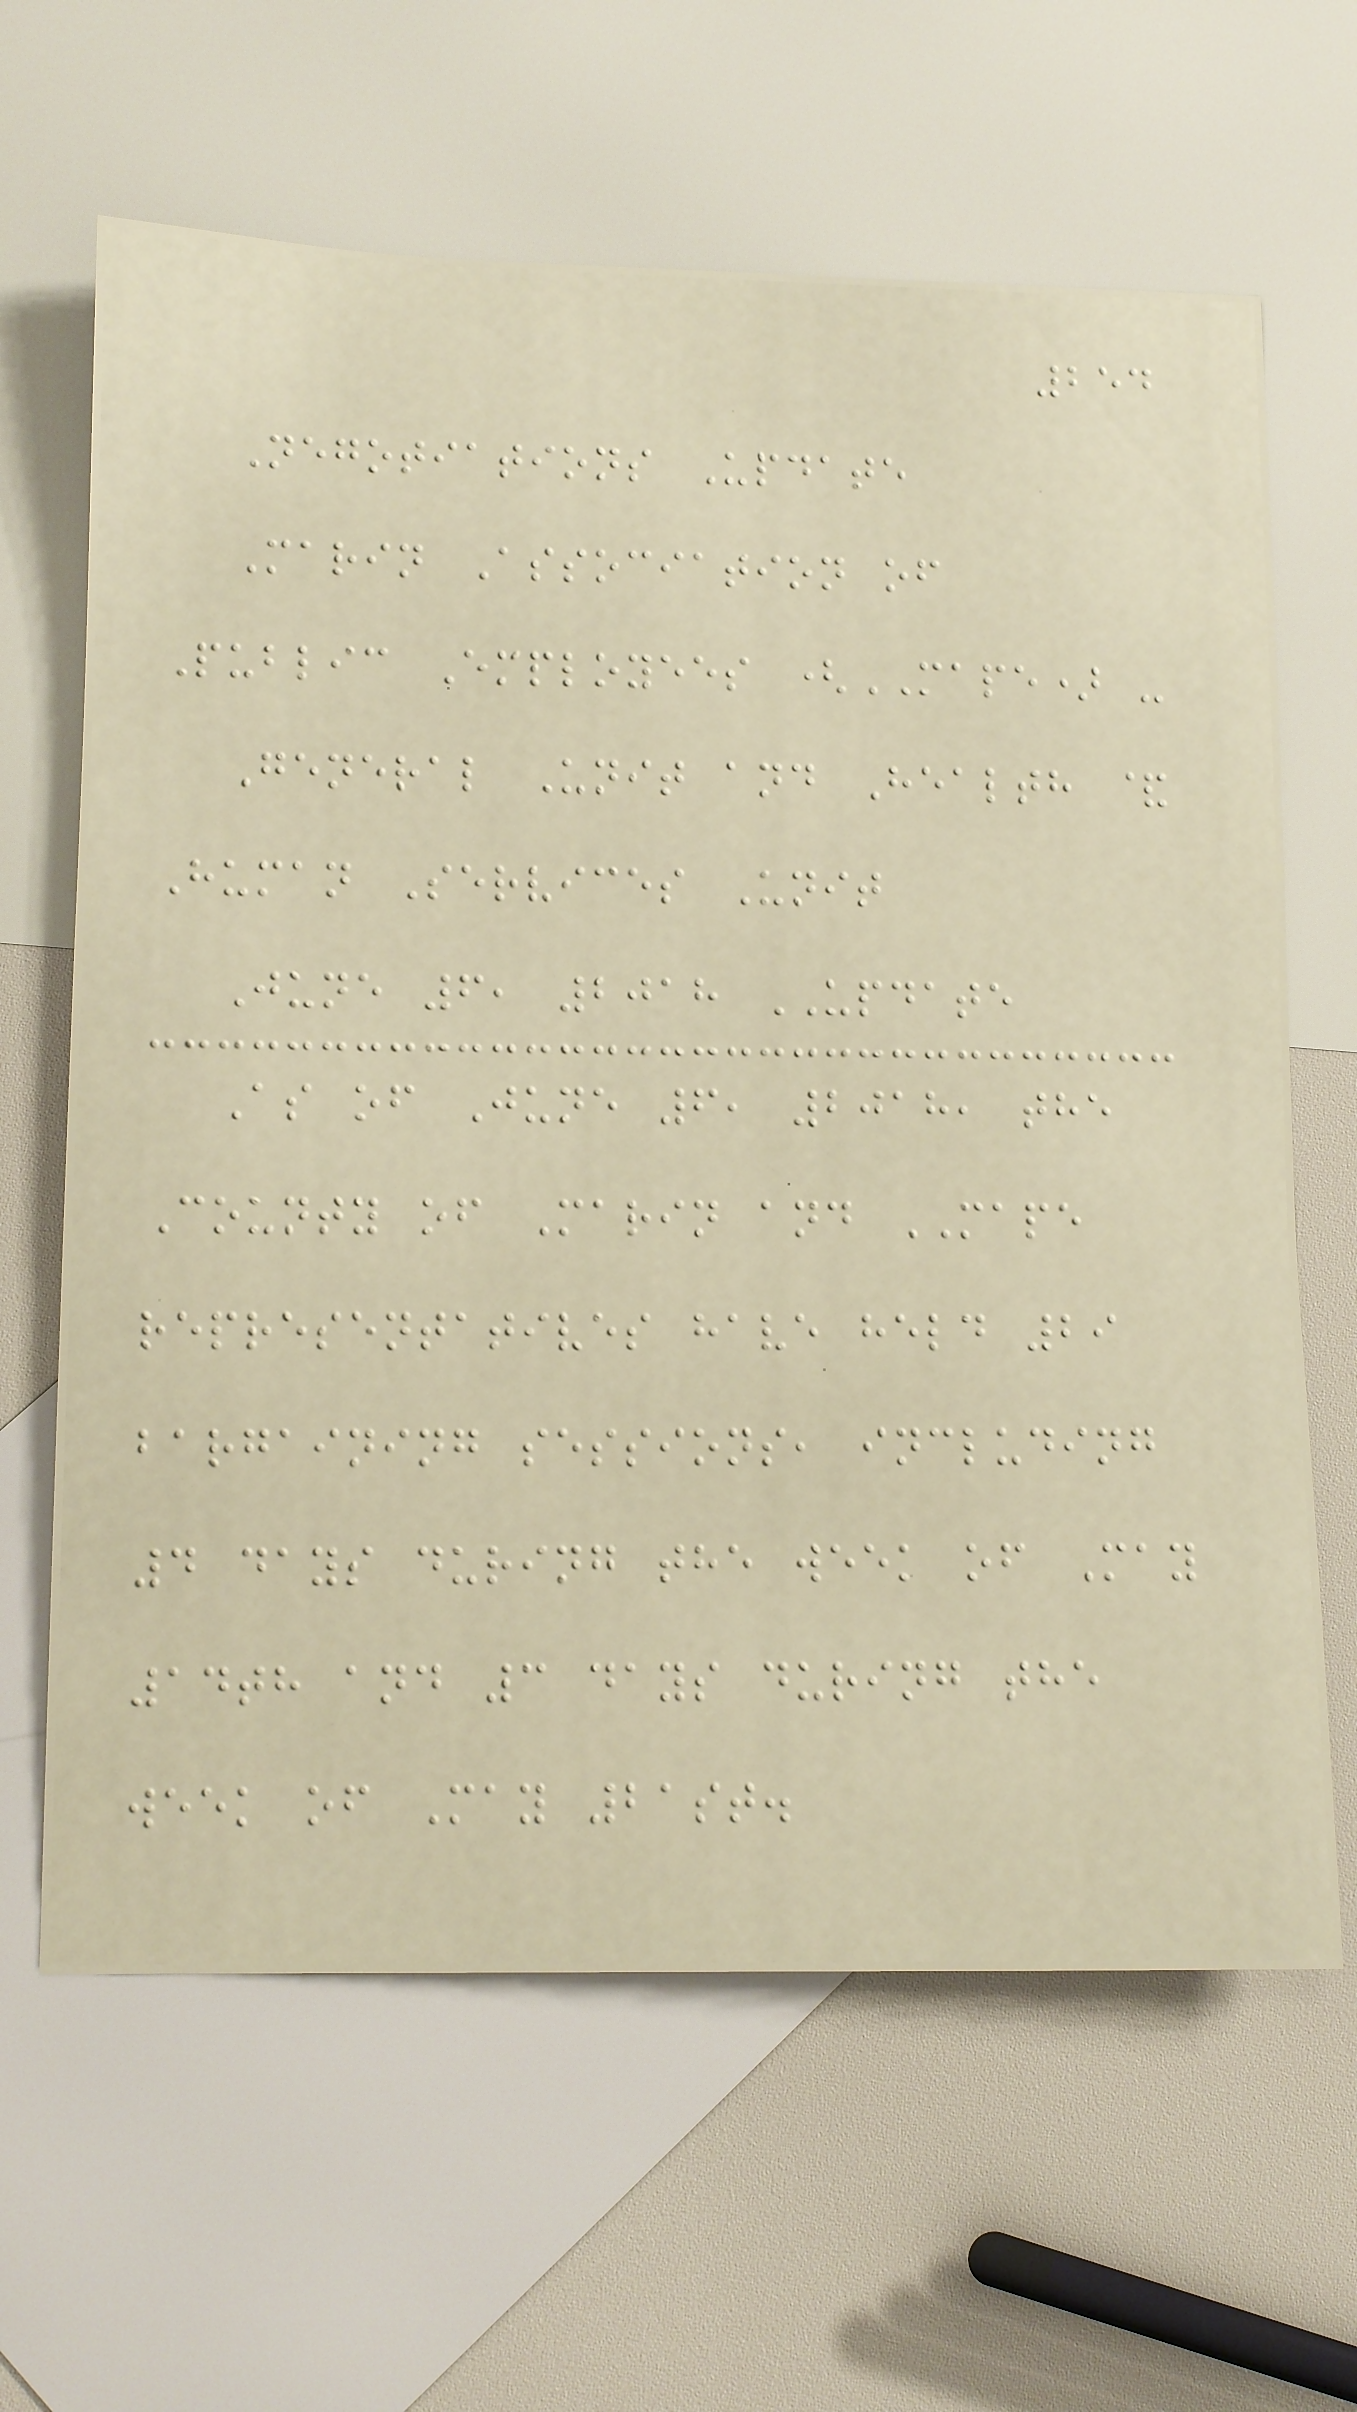254
Negotiations Update
Marin Association of
Public Employees (MAPE) -
General Unit and Health &
Human Services Unit
June 6, 2018 UPDATE
As of June 6, 2018, the
County of Marin and MAPE
representatives have held 29
bargaining sessions, including
4 days during the week of May
14th and 3 days during the
week of May 21st.
